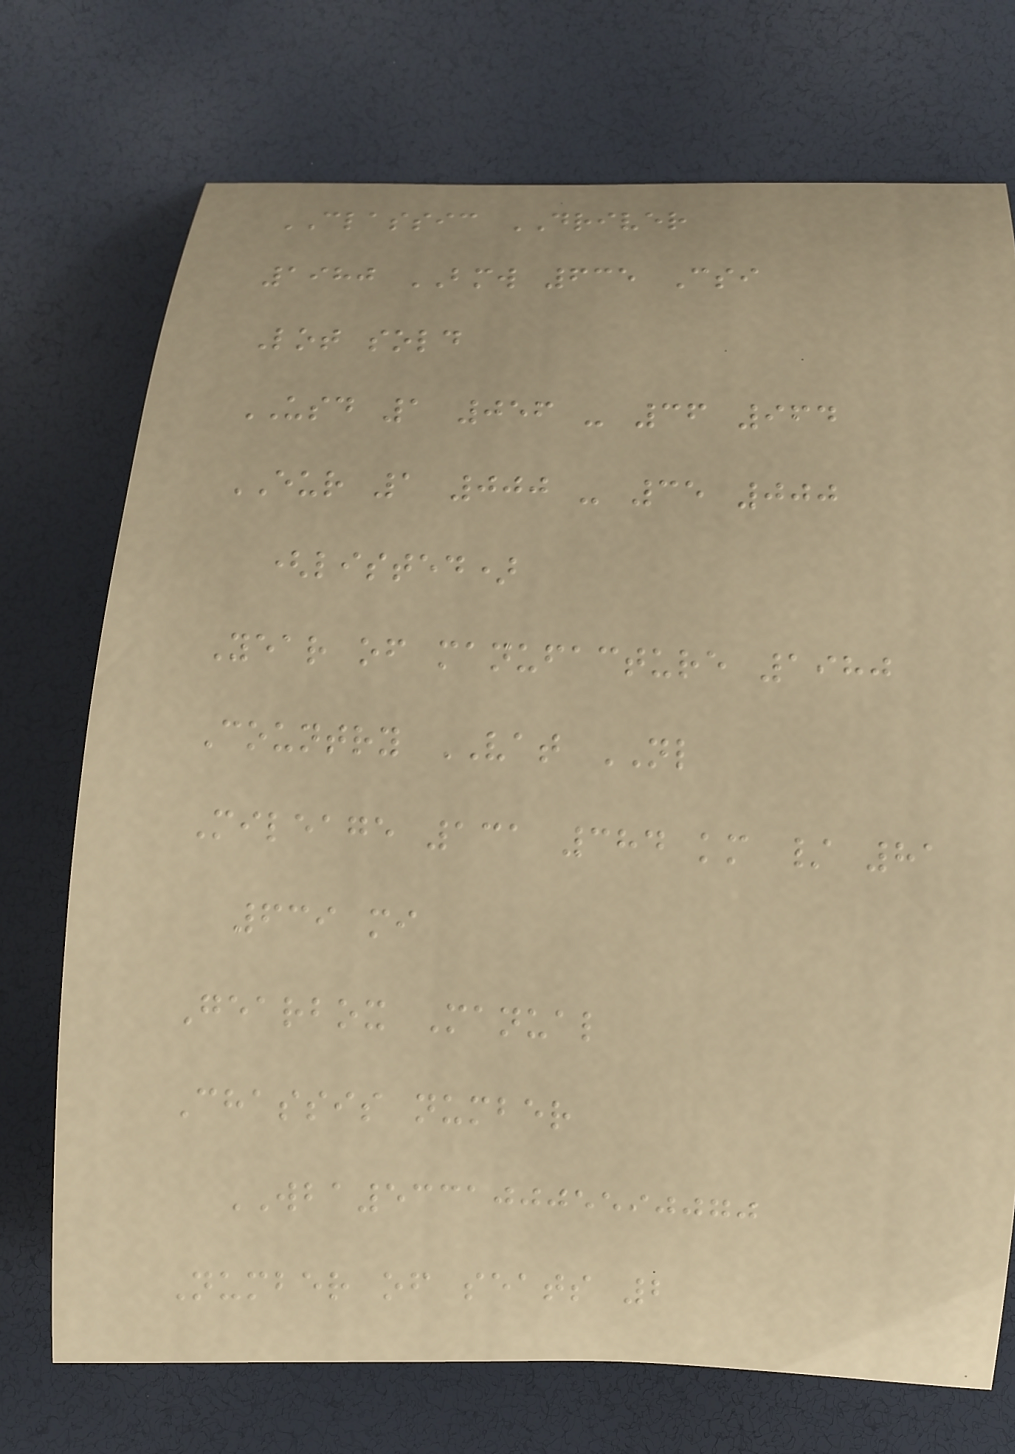CLASSIC DRIVER
1980 BMW 635 Csi
Lot sold
USD 1 056 - 36 964
EUR 1 000 - 35 000
(listed)
Year of manufacture 1980
Country VAT NL
Mileage 131 384 km / 81
639 mi
Gearbox Manual
Chassis number
WBA53310005590070
Number of seats 2
